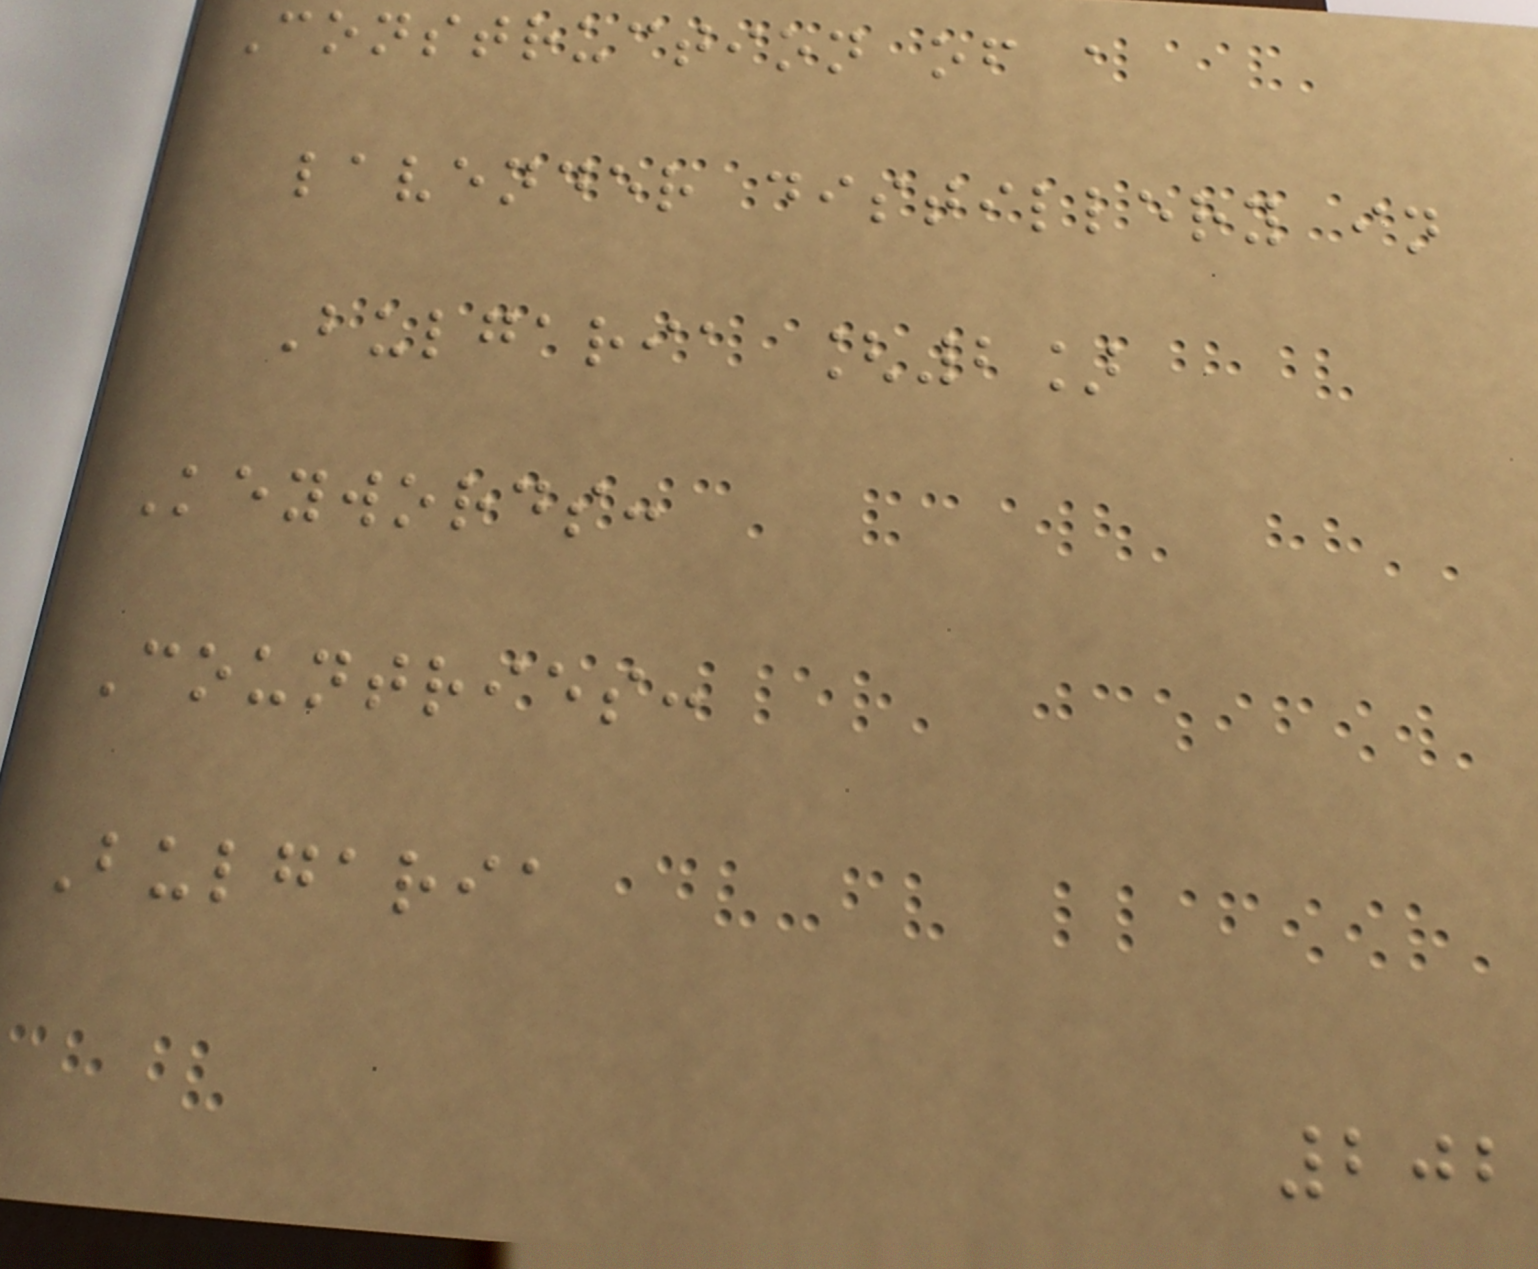Construction of a
lavender distillery in
Bulgaria [2]
Keywords:
Countries:
Bulgaria
202
